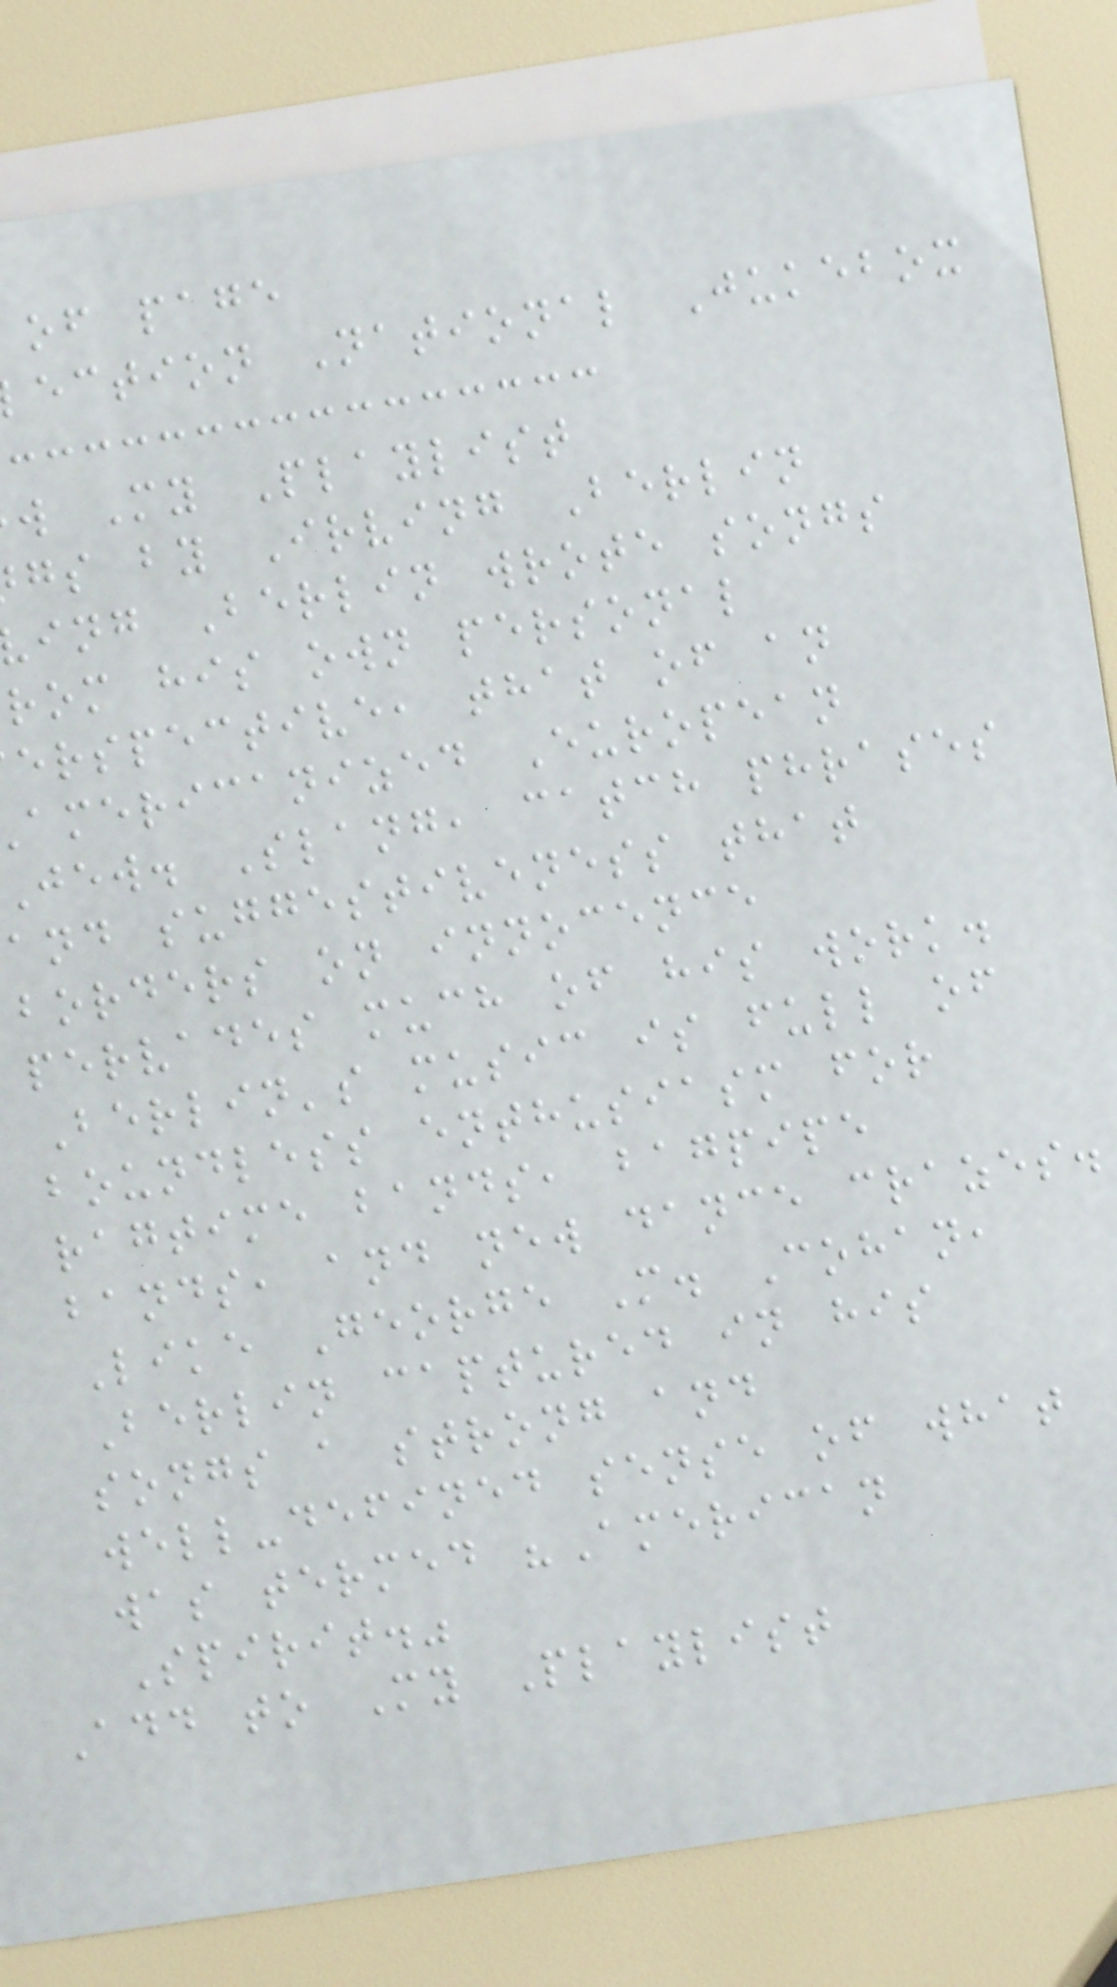of page
ection National Jukebox
w My Playlist
gs by Irving Berlin
ing Berlin wrote songs
rom his own personal
erspective, that of an
americanized European
jew. Slang, catch phrases
and suggestiveness that
borders on innocence
pervades much of his work.
Berlin's music is full of
boundless enthusiasm for
ragtime bands, bagpipe
bands, and new dance crazes.
Like George M. Cohan,
Berlin captured in his
songs a strong and
well-defined sense of what
was termed "American
Spirit."
Add to My Playlist
